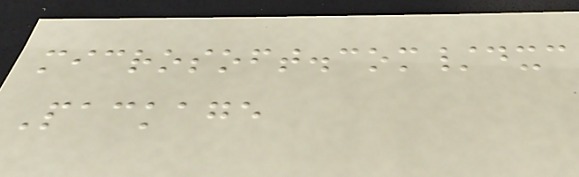microsoft.com/dxc
Package
